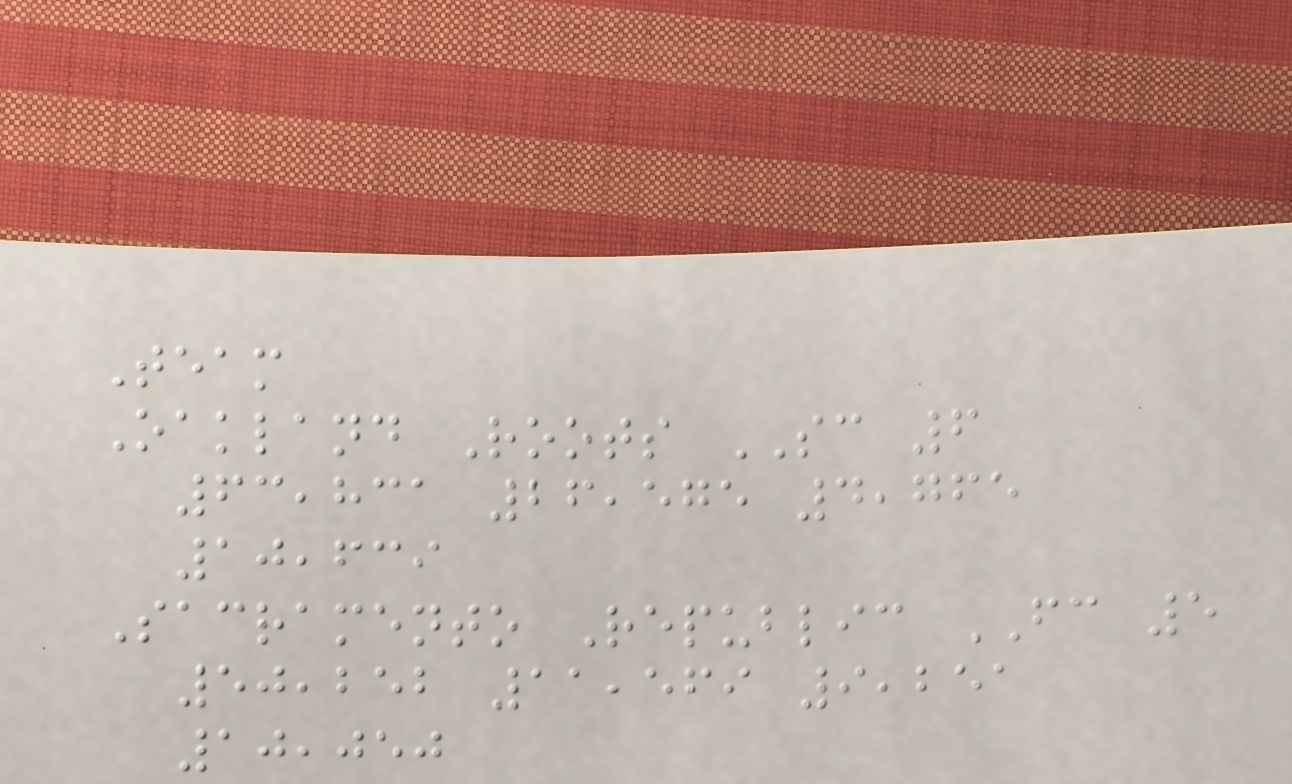Team
Oakland Roots SC 6
63,831 26,575 4,765
10,639
Sacramento Republic FC 5
50,252 11,569 9,251
10,050
